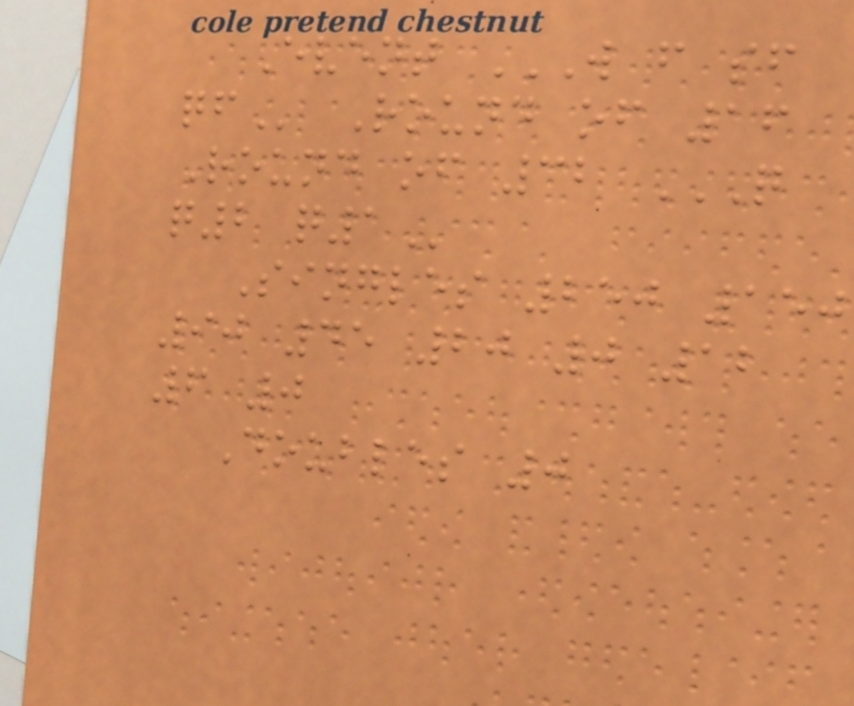Event W F SF
QF Round of 16
Round of 32 Q
Q2 Q1
Singles 250 150
90 45 20 0 12
6 0
Doubles 0
